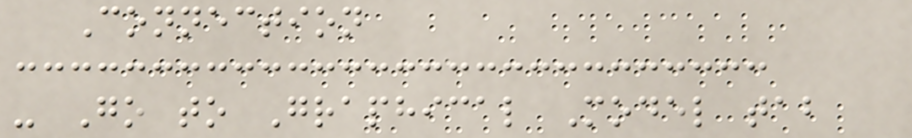Connection
- Go to Graphical Model tab
